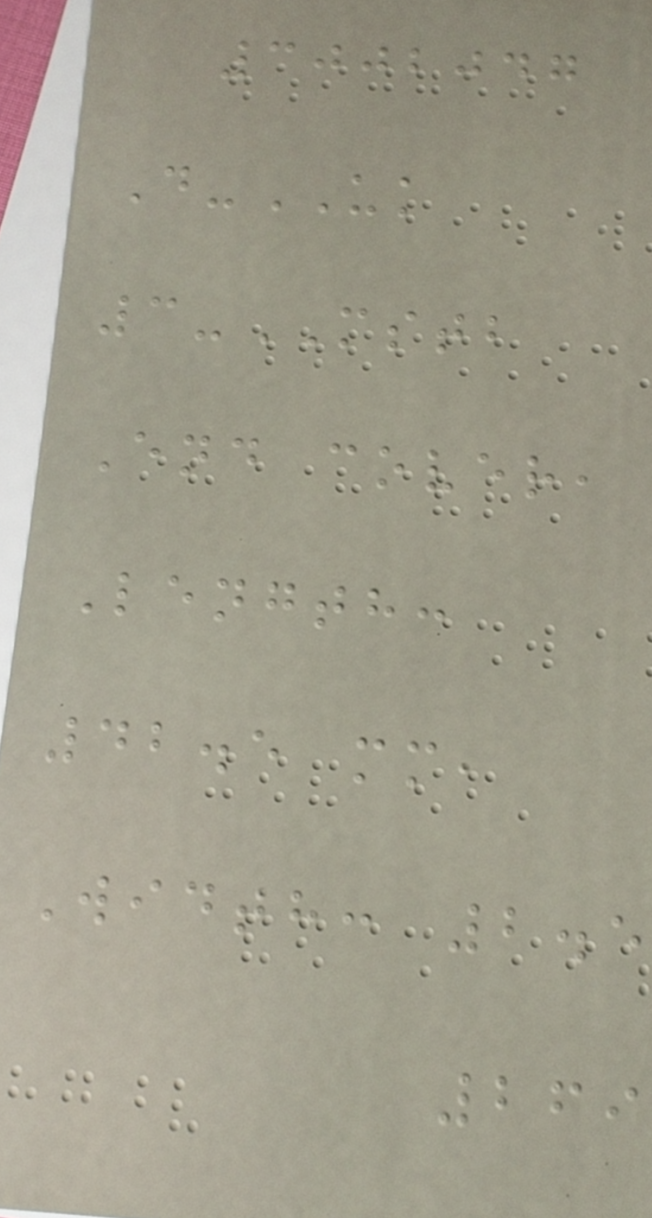3002047
D-UK
3-MSTB
End cover,
Length:
42.5 mm,
Width: 2.5
269
